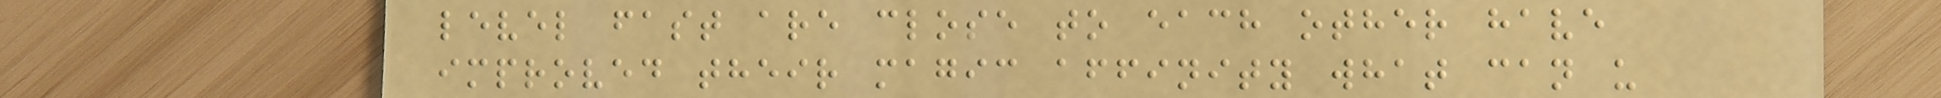level fast are close to each other have
improved their magic affinity what can u
